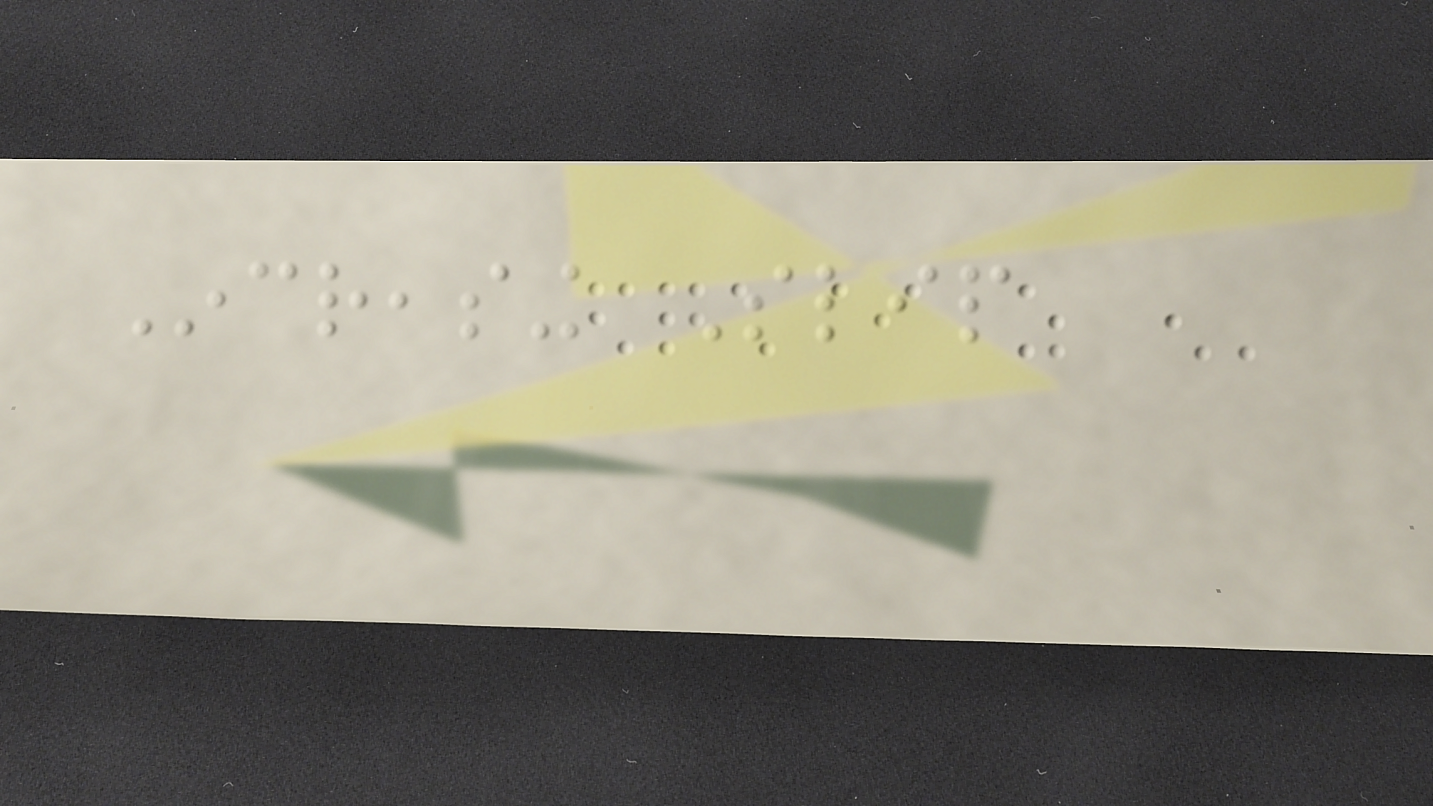Increasing Slip
